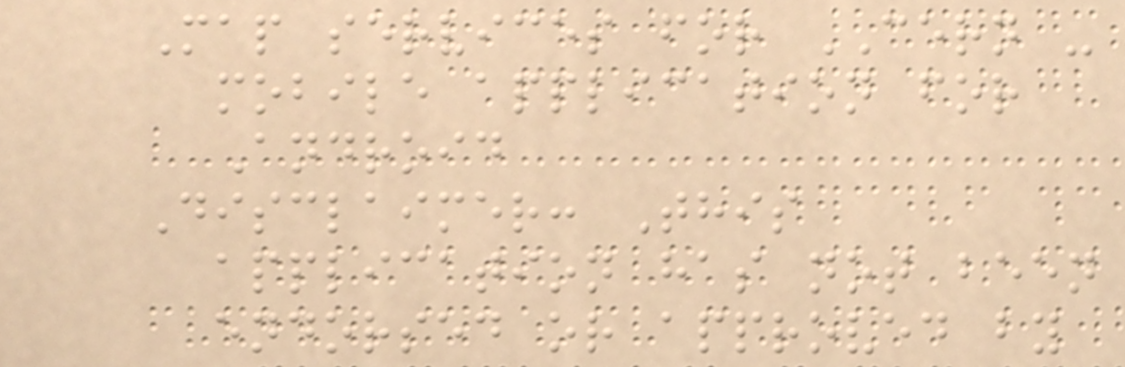Map services for CERN -
mobile application for
Android
Disclaimer: This
application has not been
endorsed or approved by
